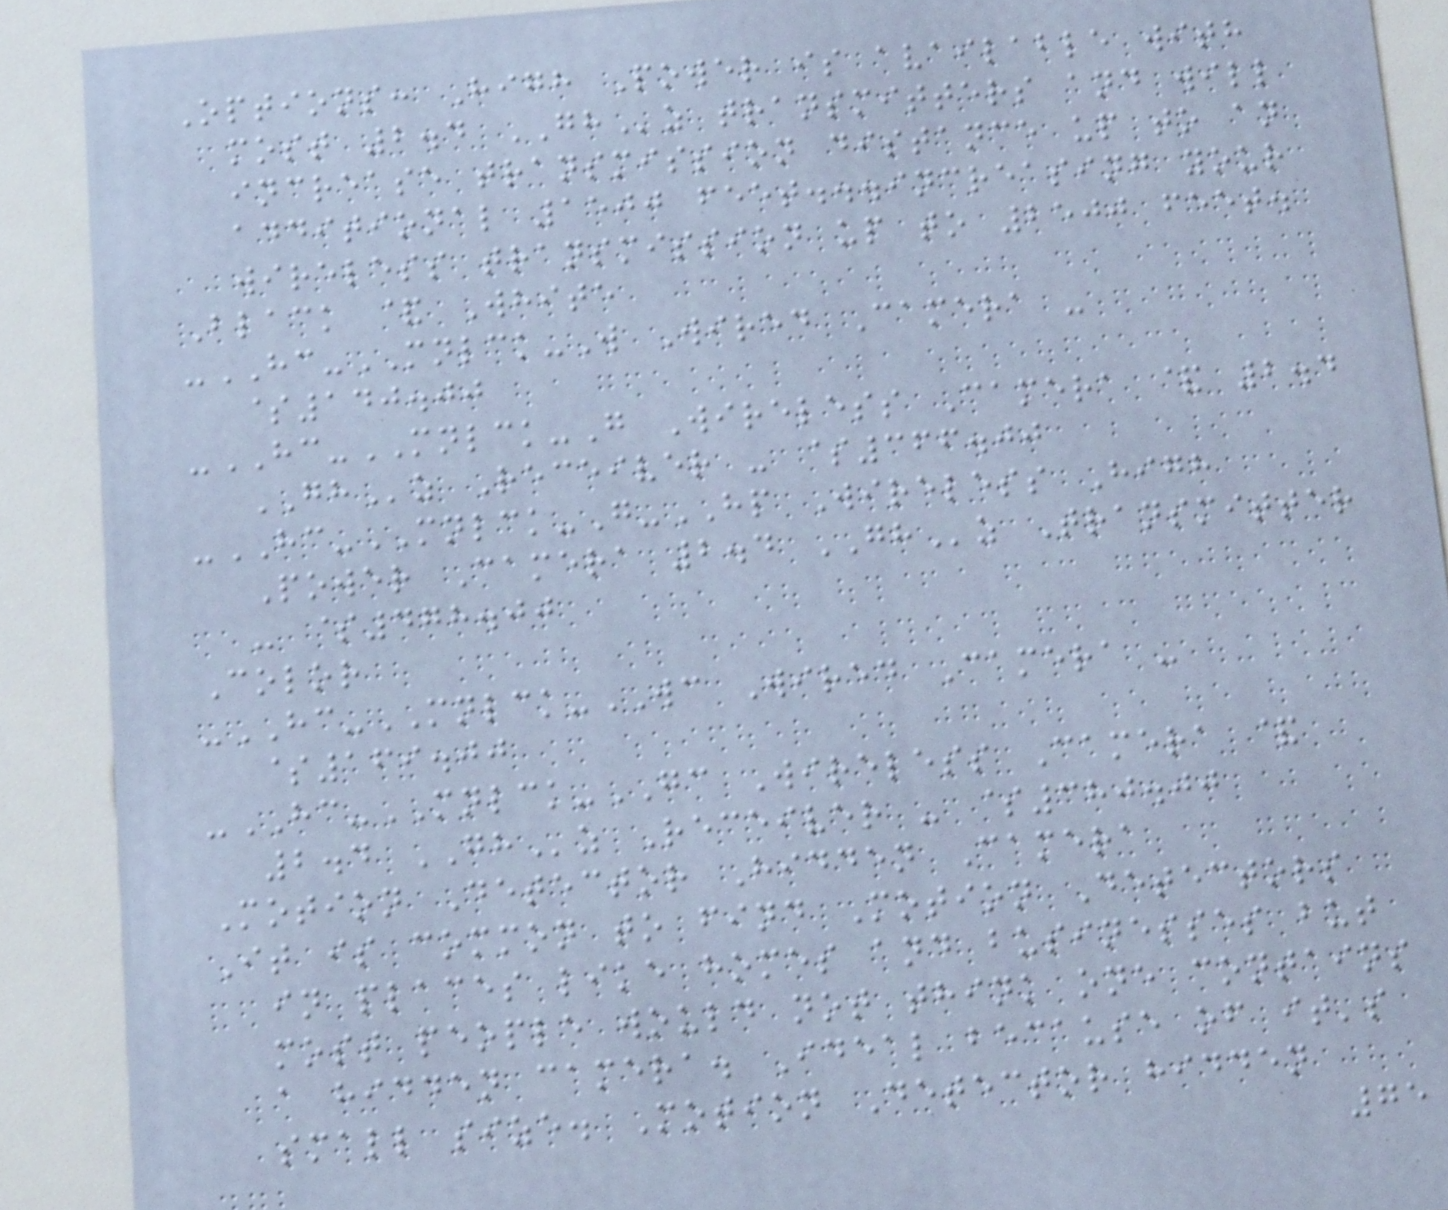Options: High Power is available with
most 2.4 GHz transmitters and will
increase transmission distance up to an
additional 1500 feet...increasing your
wireless transmission up to 2500 feet.
Black & White
-HC-MNLCK-W Wired Camera -
$140.00
-HC-MNLCK-G Wireless Camera & 2.4
GHz Receiver - $366.00
-HC-MNLCK-G-HP Wireless High
Power Camera 2.4 GHz Transmitter
- $478.00
Color
-HC-MNLCK-WC Wired Camera -
$169.00
-HC-MNLCK-GC Wireless Camera &
2.4 GHz Receiver - $380.00
Motion Detector Hidden Camera
It is common to find Motion Detectors
in places like homes and businesses but
most people would not think one contains
a hidden camera. Ideal because of it's
small size. Motion Detector hidden
75
